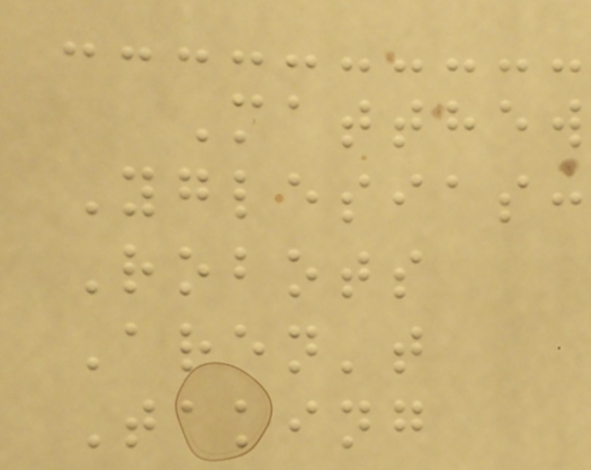Matthew
Yglesias:
Robots
Aren't
Taking
